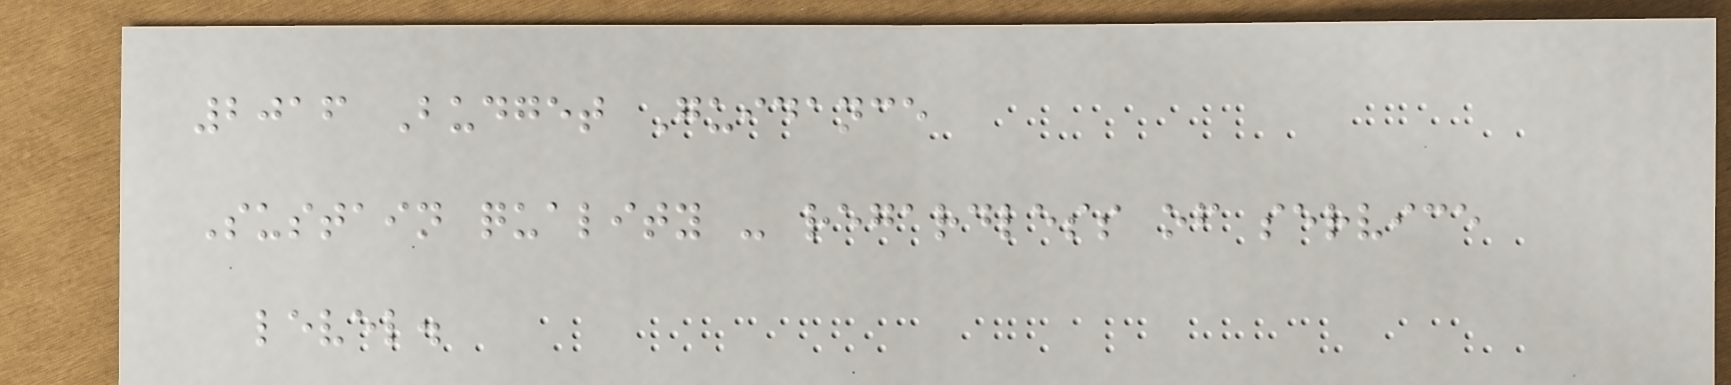2016 Budget Guidance
Sustain quality - regardless of service
level.
